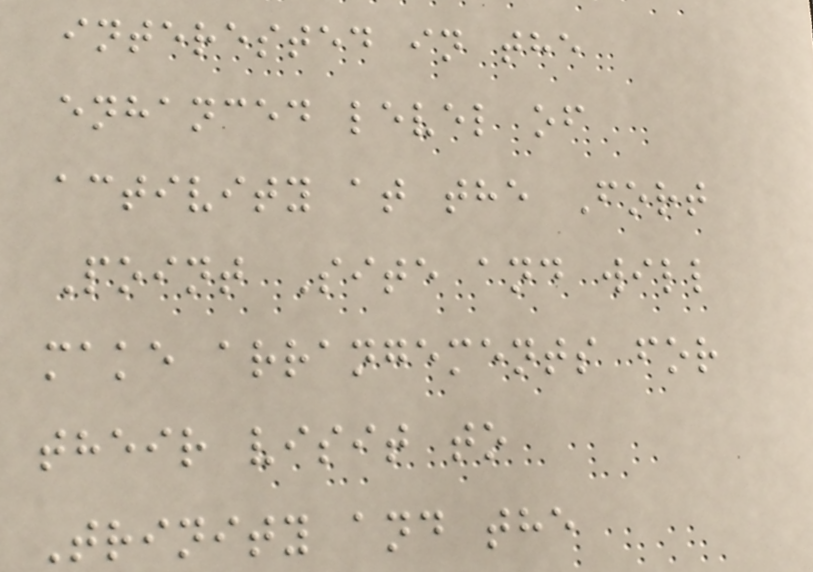interested in the
enhanced level of
activity at the Fort
Point Site and will
make arrangements for
their visit to
Trinity and the
